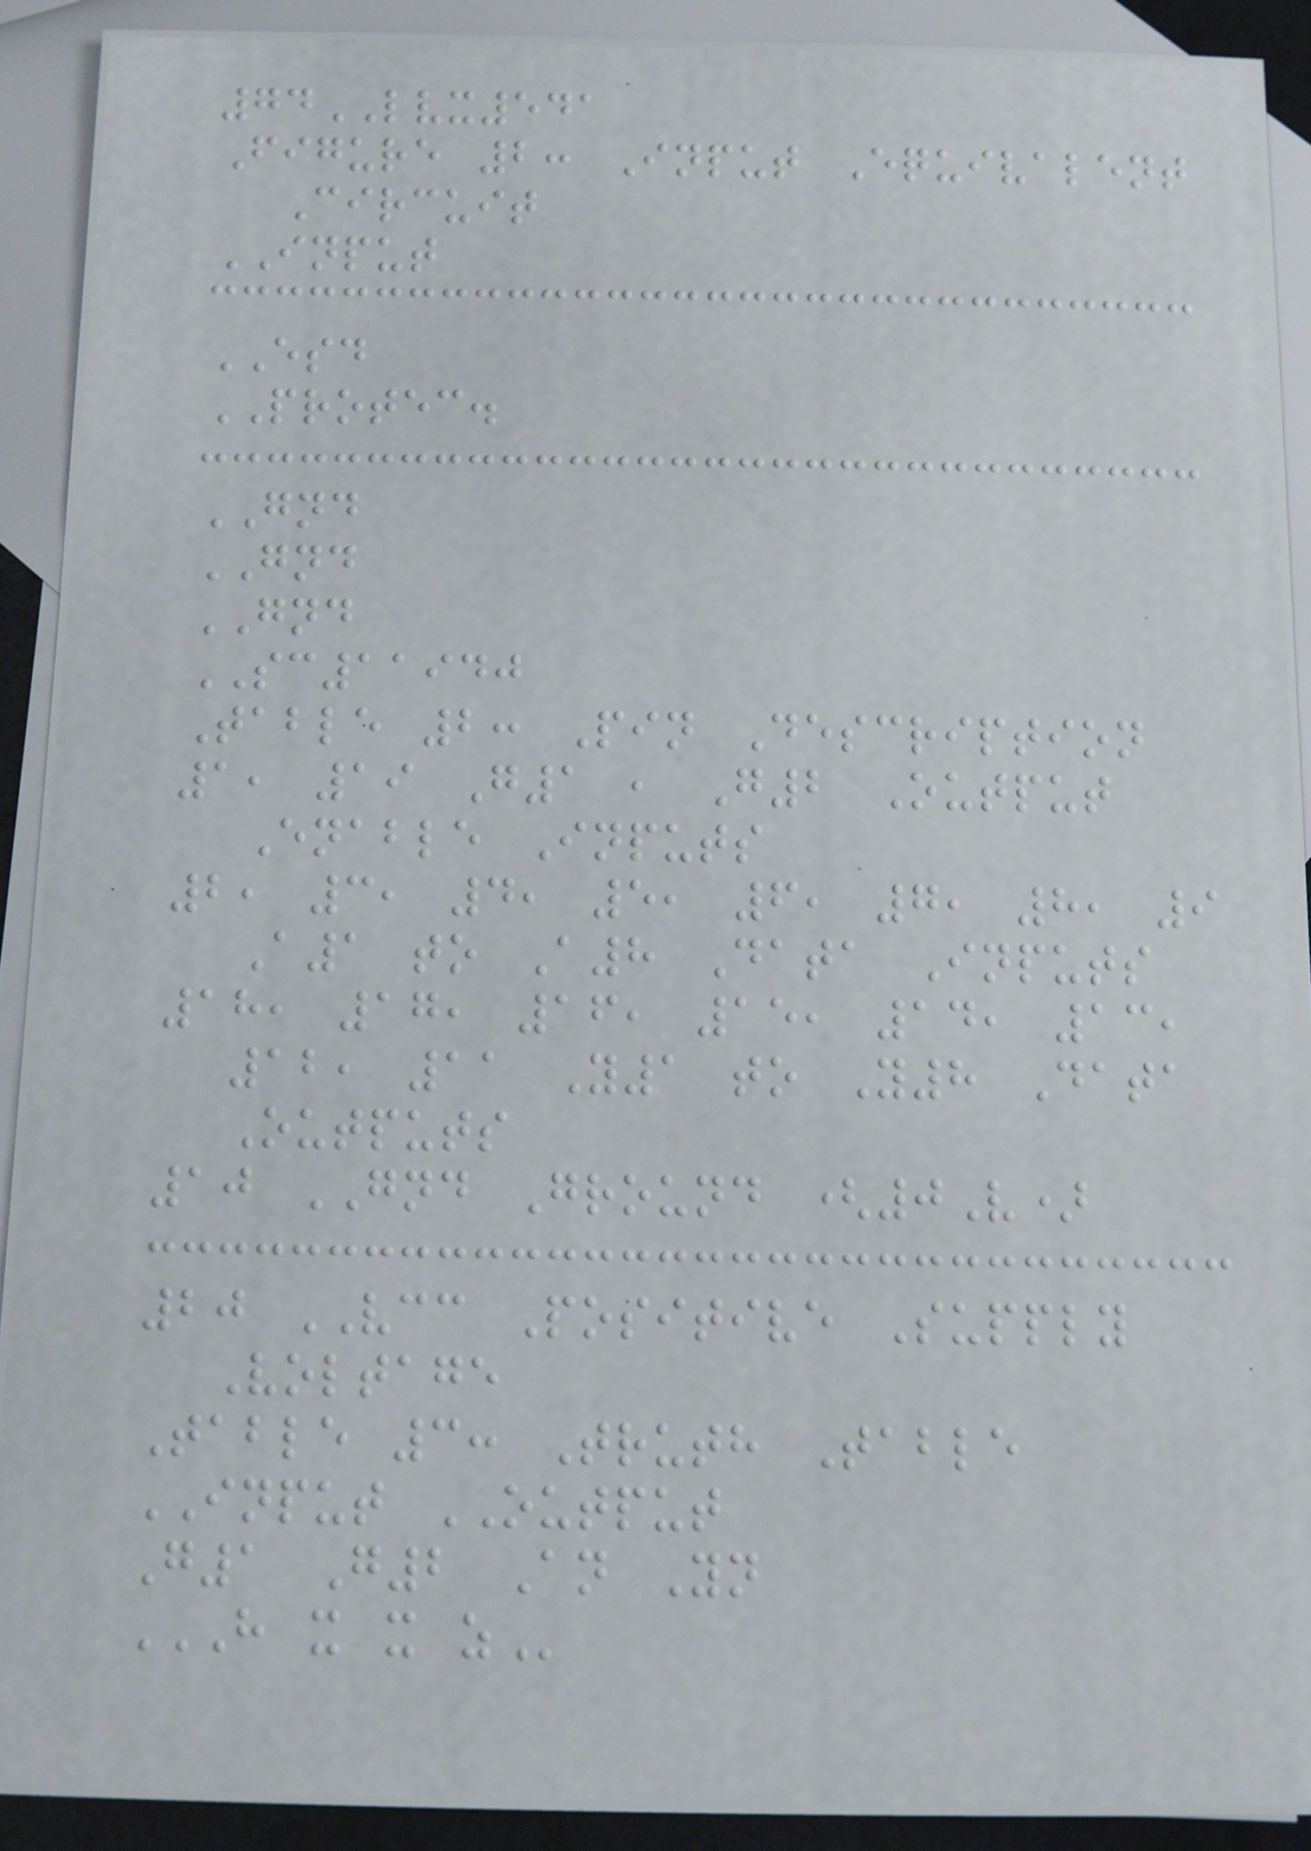74LVX541
Figure 2: Input Equivalent
Circuit
INPUT
ESD
PROTEC.
GND
GND
GND
SC11940
Table 2: Pin Description
1, 19 G1 , G2 Output
Enable Inputs
2, 3, 4, 5, 6, 7, 8, 9
A1 to A8 Data Inputs
18, 17, 16, 15, 14, 13,
12, 11 Y1 to Y8 Data
Outputs
10 GND Ground (0V)
20 VCC Positive Supply
Voltage
Table 3: Truth Table
INPUT OUTPUT
G1 G2 An Yn
H X X Z
